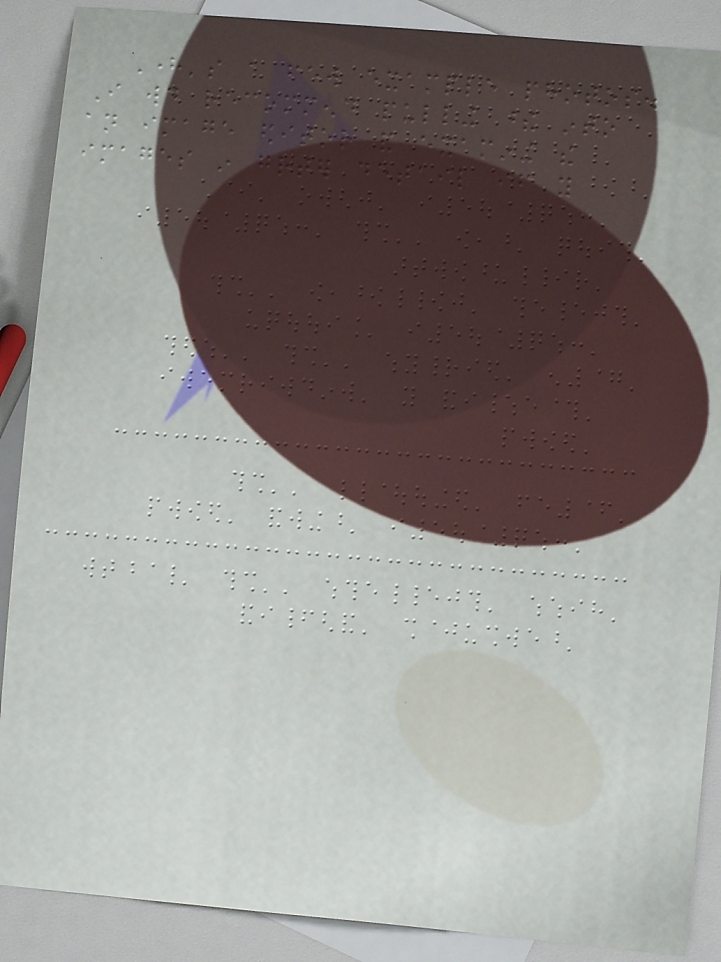Here's a few example photos.
I would recommend pulling these into
an image editor and examining the
images in greater detail if you
